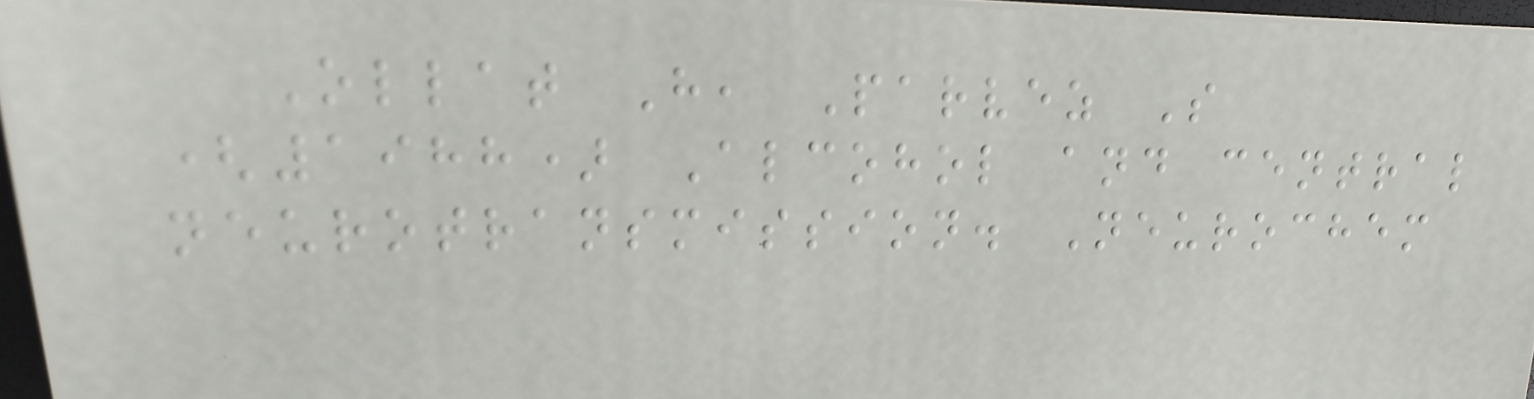Ollat H, Parvez S
(1988) Alcohol and central
neurotransmission. Neurochem
